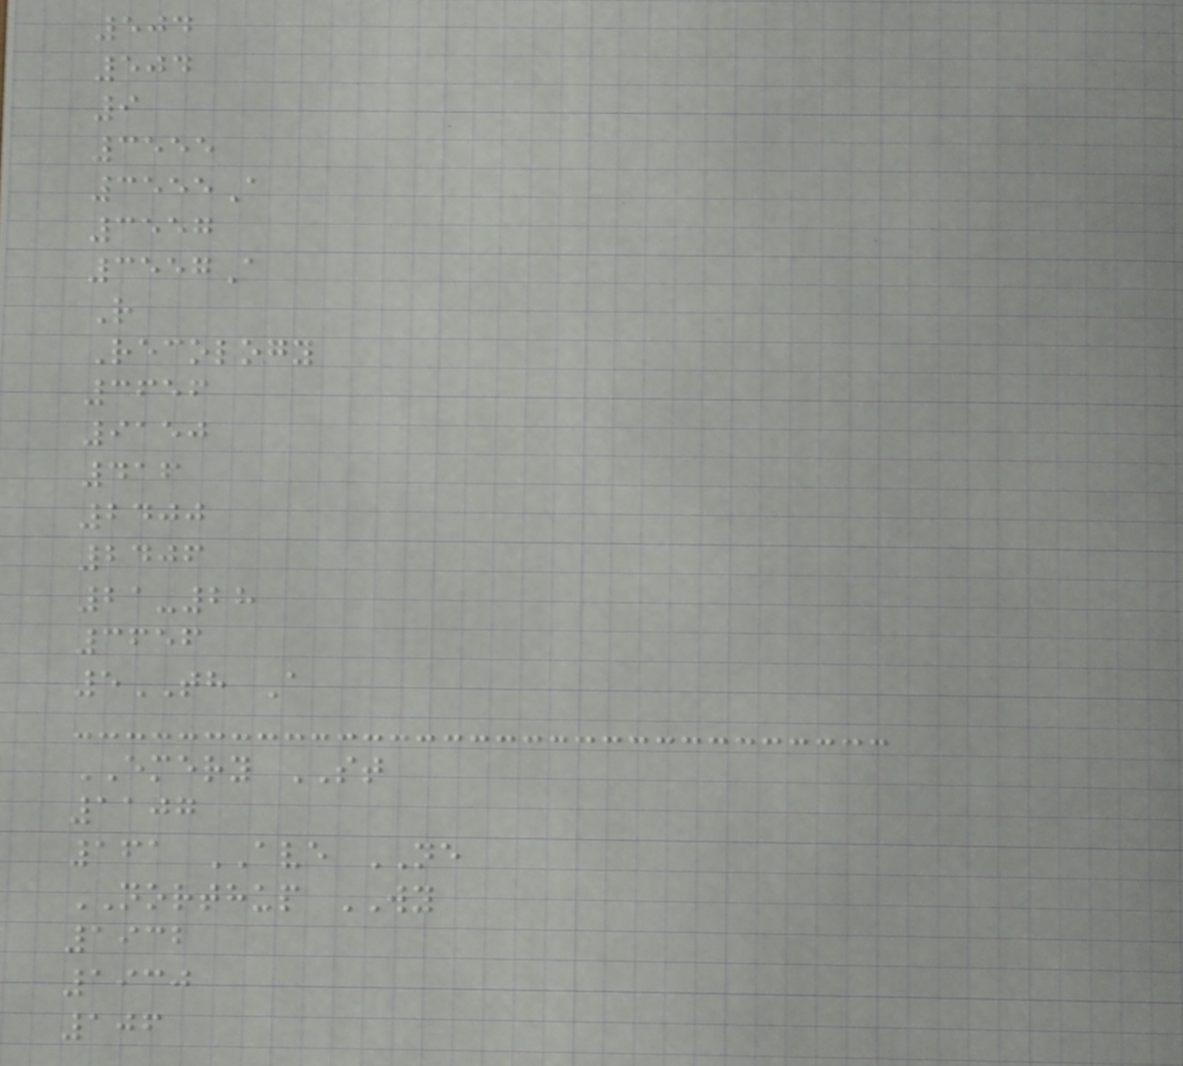504
504
9
3555
3555A
3557
3557A
R
Recology
3656
9150
416
2400
2406
21-28
3656
5TH A
EMERY ST
1107
161 AVE NE
NORTHUP WY
1932
1930
106
